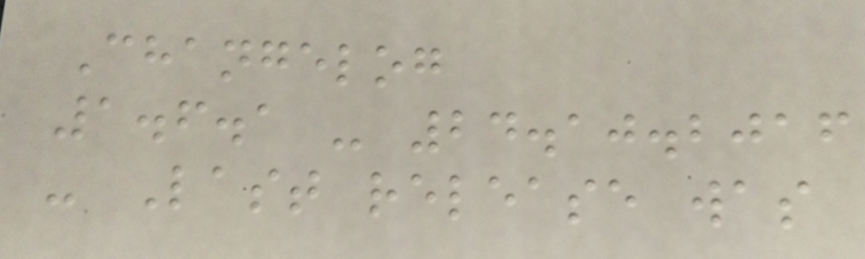Changelog
1.6.1 - 24.10.2016
- Last release was
